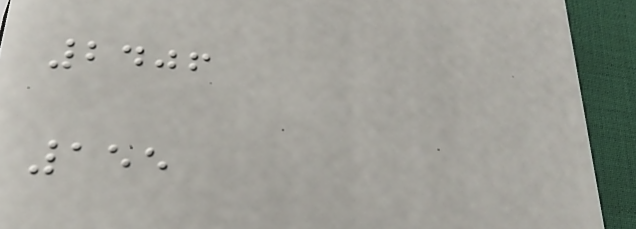2406
155
